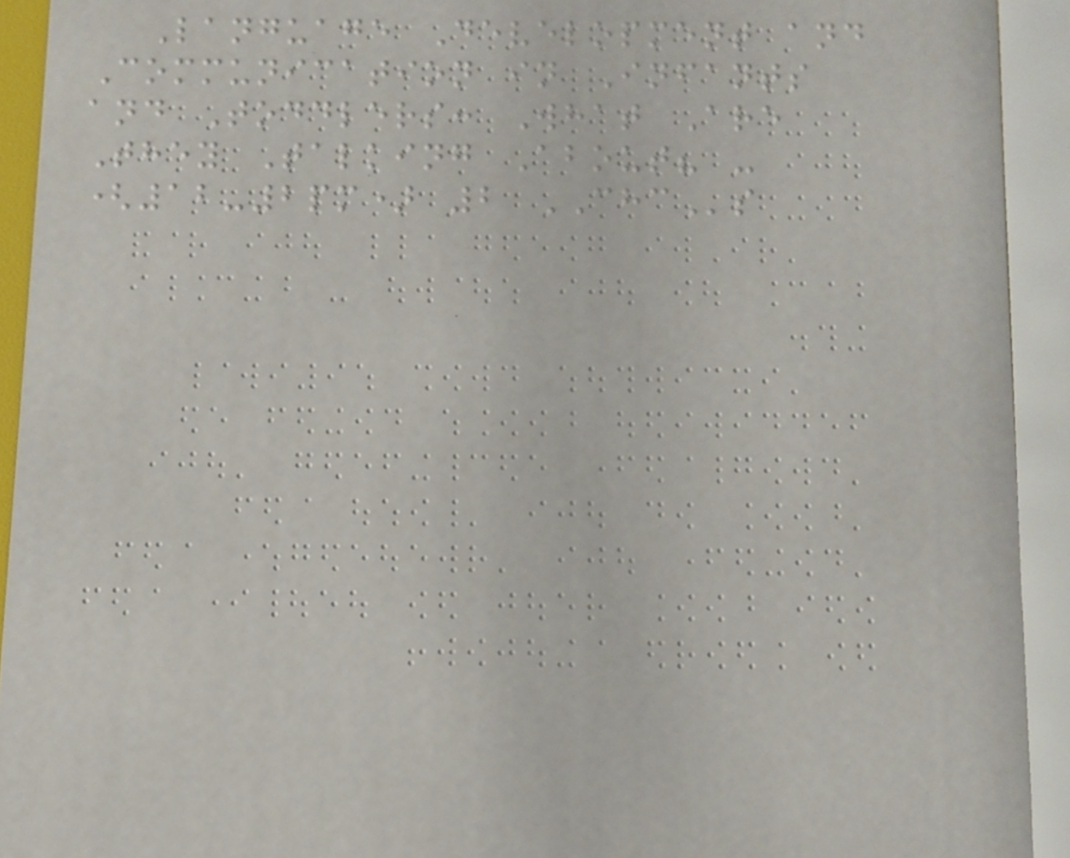Language Development and
Communication in Infants
and Toddlers: What Are
They Talking About? -
(12-2pm) 2 CHCs
